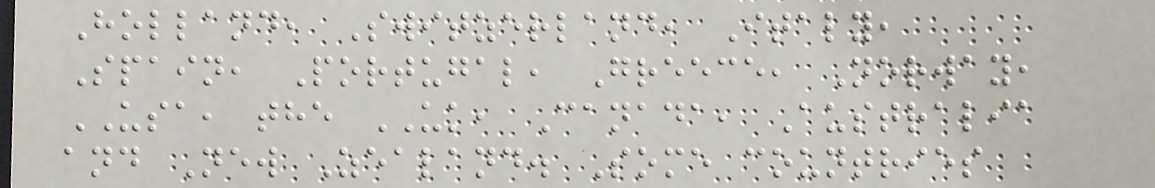Holland, Switzerland, Italy,
Spain, Portugal, Greece, Norway,
USA, the UK, Canada, Australia
and New Zealand. Some countries
